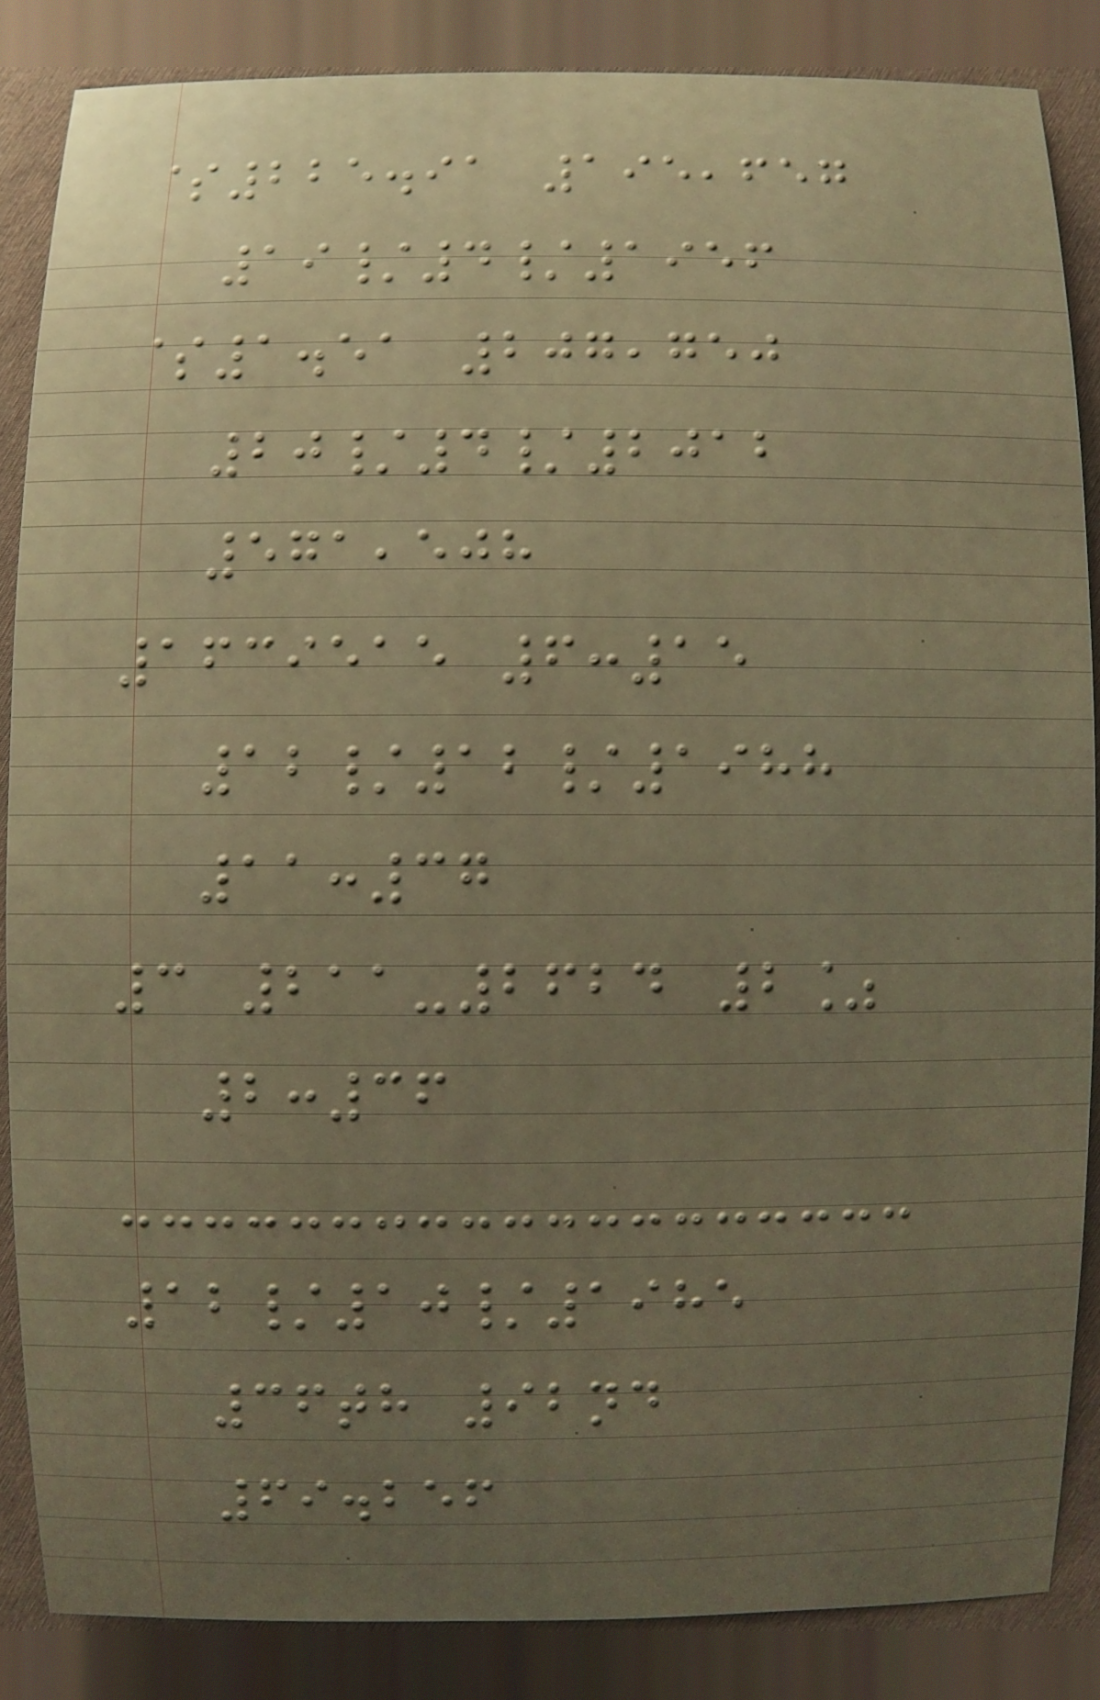$225.91 195,657
19/4/1956
$1.51 207,750
20/4/2012
571,508
1639515 6:15
12/12/1988
11:37
3 211-2624 2%
2:36
12/10/1985
36th 92nd
69.256
